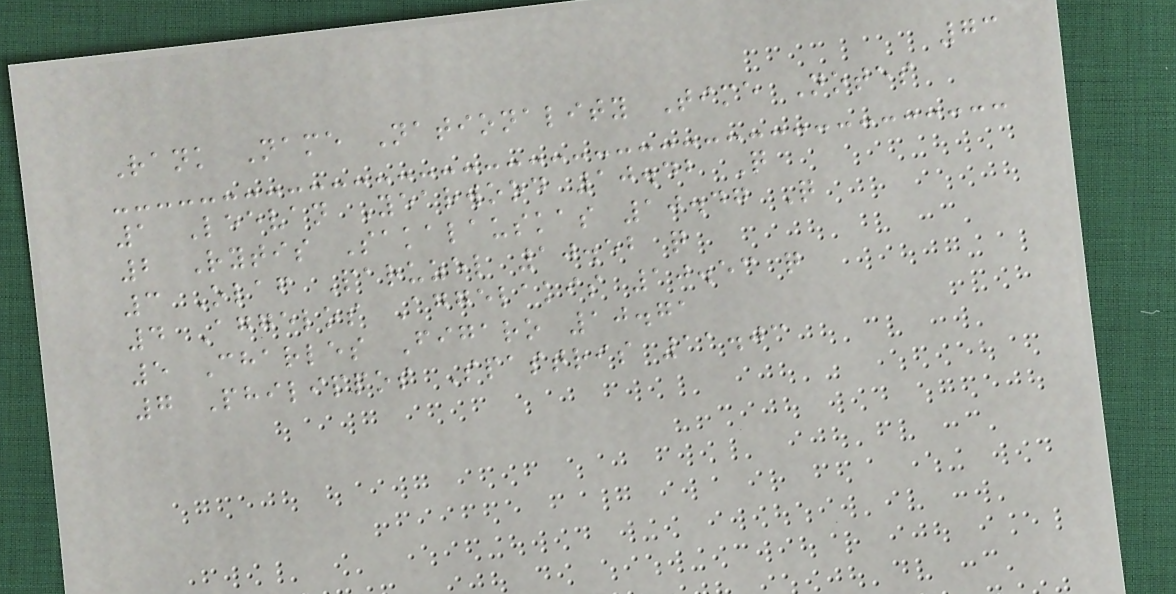73
Rank Name Nationality Time Notes
1 Leevan Yearwood 10.42 Q
2 Rytis Sakalauskas 10.47 Q
3 Olaf Paruzel 10.52 q
4 Aggelos Aggelakis 10.53 q
5 Charles Figaro 10.71
7 Philippos Spastris 11.03
